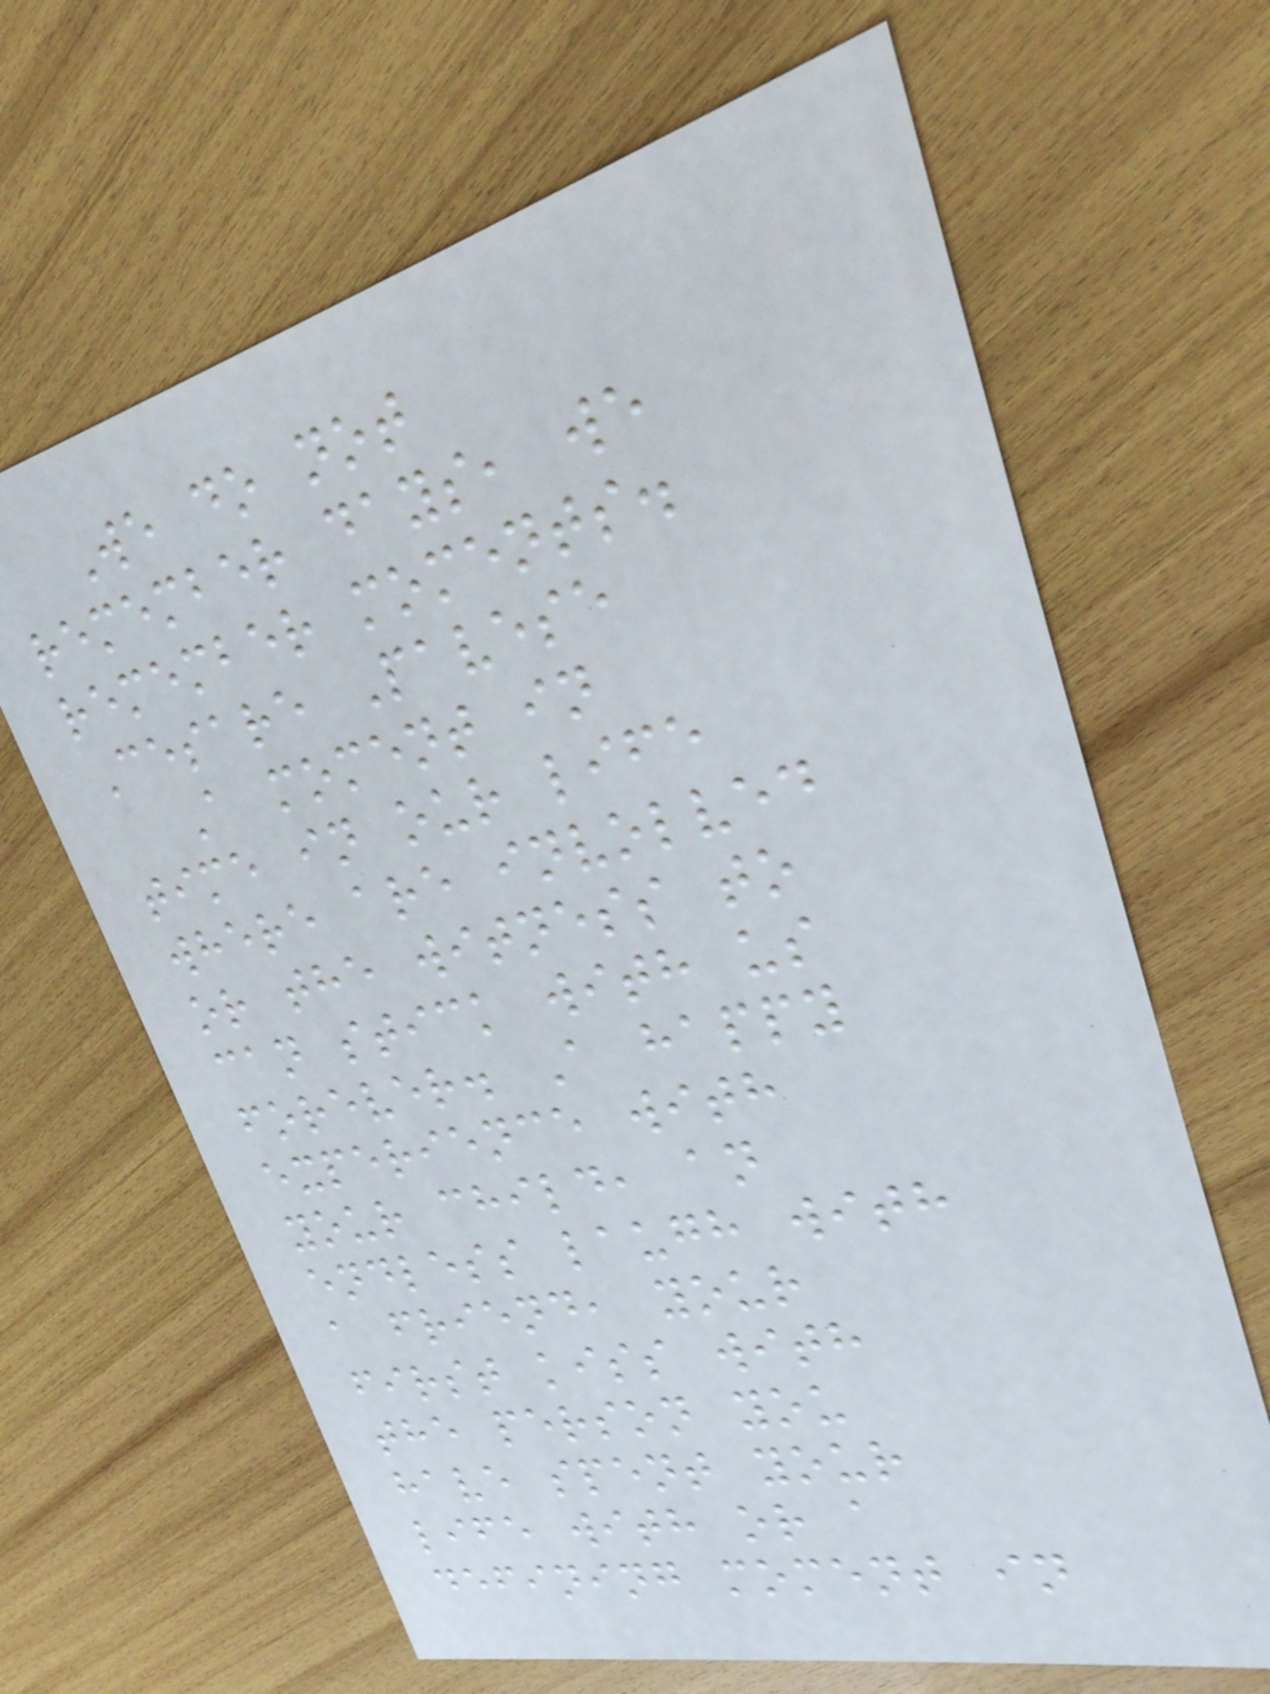We do not
remember days, we
remember moments.
Cesare Pavese
A moment in
time in our life
where are involved
or the witness to
can stick with us
forever. A happy
experience with
your child, an
endless laugh with
a friend, your
first kiss with
the person you
have spent your
life with or a
defining moment in
